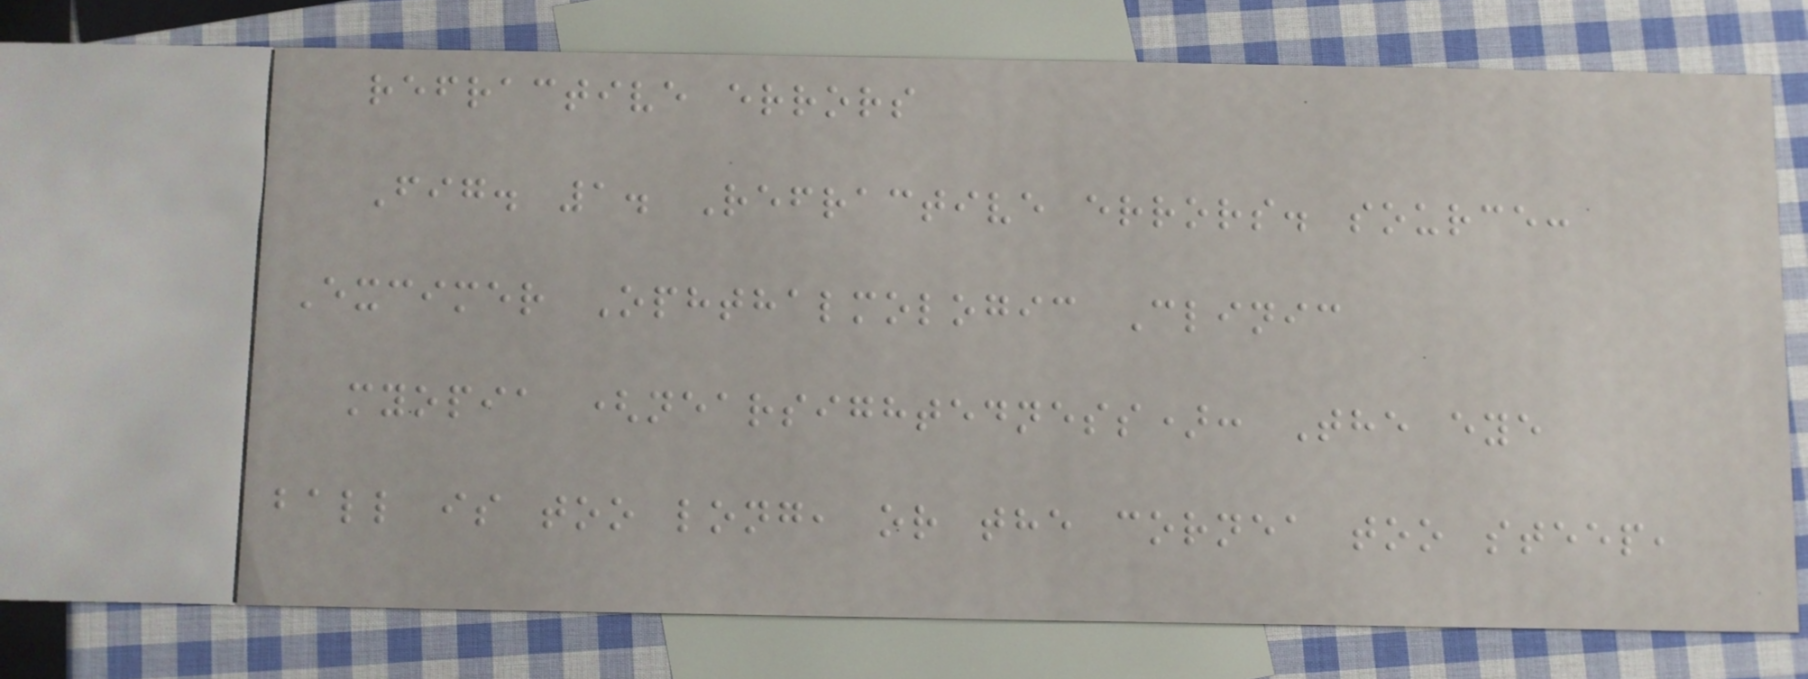refractive errors
Fig. 1. Refractive errors. source:
Excimer Ophthalmologic Clinic
myopia (nearsightedness): The eye
ball is too long, or the cornea too steep,
